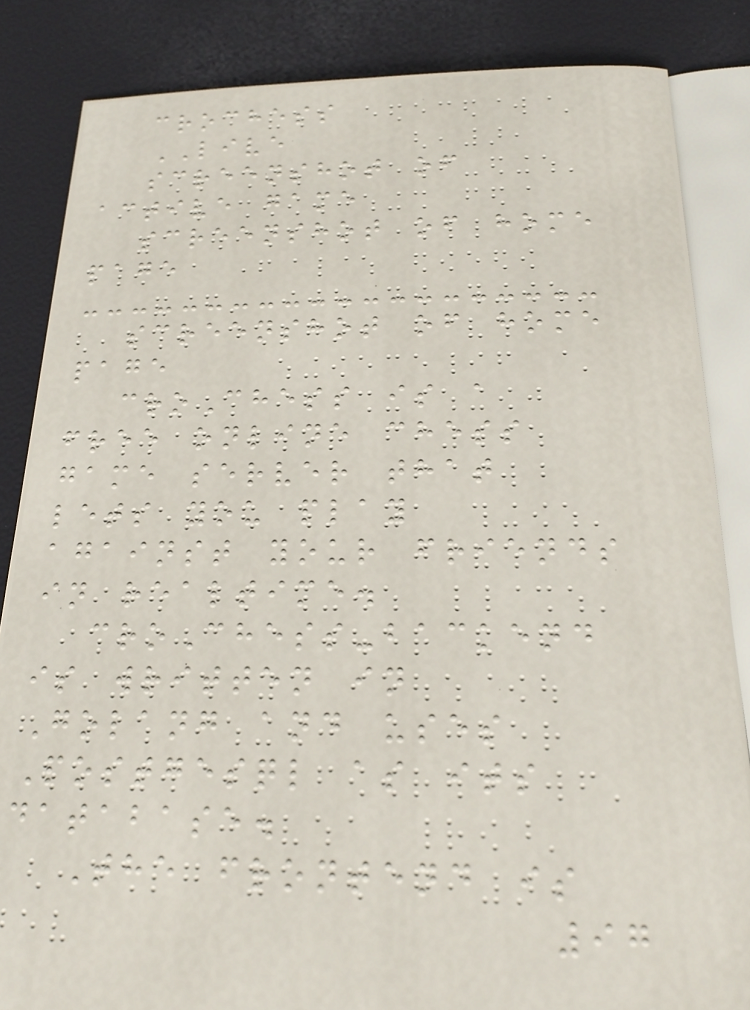crochess
LIVE
screenshot of
active game
screenshot of home
page
screenshot of home
page
croChess is a
free online chess
game server that
lets you play
against your friends
in realtime.
croChess-backend
is written in
Golang and uses
Postgesql as its
database.
The frontend is
97
